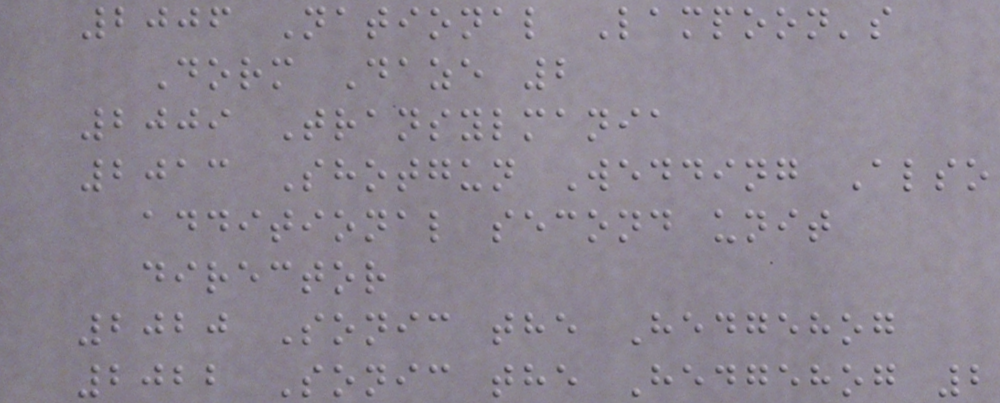2006 National Lampoon's
Dorm Daze 2
2009 Transylmania
2013 Shotgun Wedding Also
additional second unit
director
2020 Sonic the Hedgehog
2022 Sonic the Hedgehog 2
